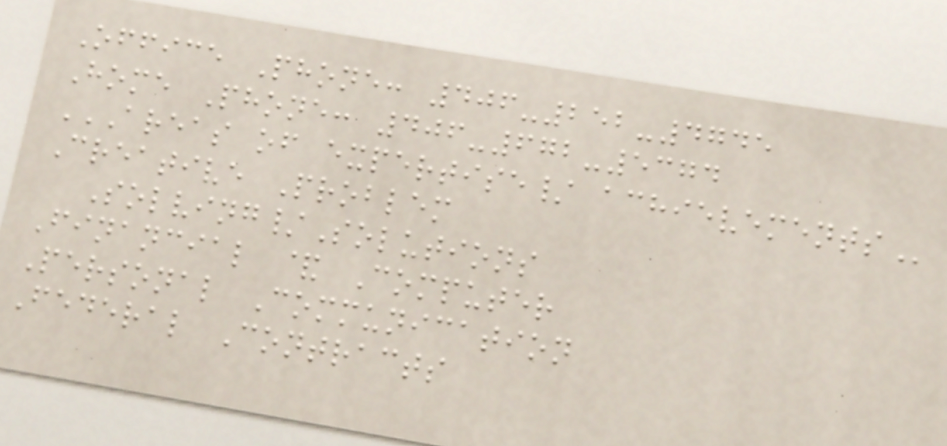Office Phone: 406-252-4745
Home Phone: 406-672-5374
AREAS OF EXPERTISE/ ACHIEVEMENTS
Creative Problem
Solving/Solutions
Financial & Computer
Personal Communication
Federal Contracts
